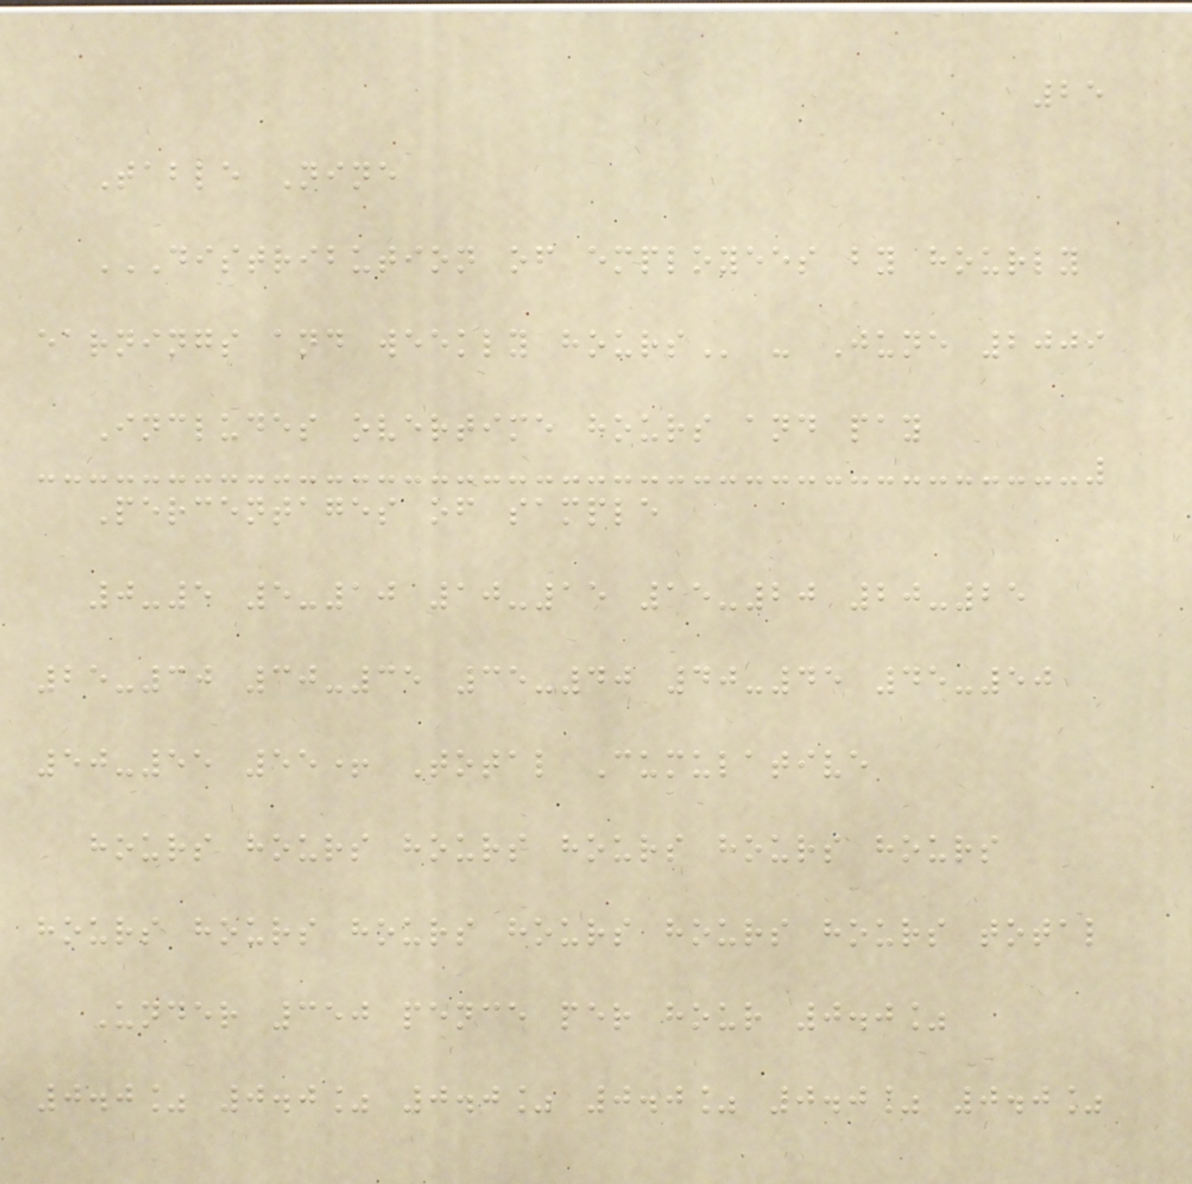25
Table Nine
DISTRIBUTION OF EMPLOYEES BY HOURLY
EARNINGS AND WEEKLY HOURS - June 2009
Includes overtime hours and pay
Percentages of sample
0-5 5-10 10-15 15-20 20-25
25-30 30-35 35-40 40-45 45-50
50-55 55+ Total Cumulative
hours hours hours hours hours hours
hours hours hours hours hours hours total
Under 350 pence per hour 0.0%
0.0% 0.0% 0.0% 0.0% 0.0% 0.0%
